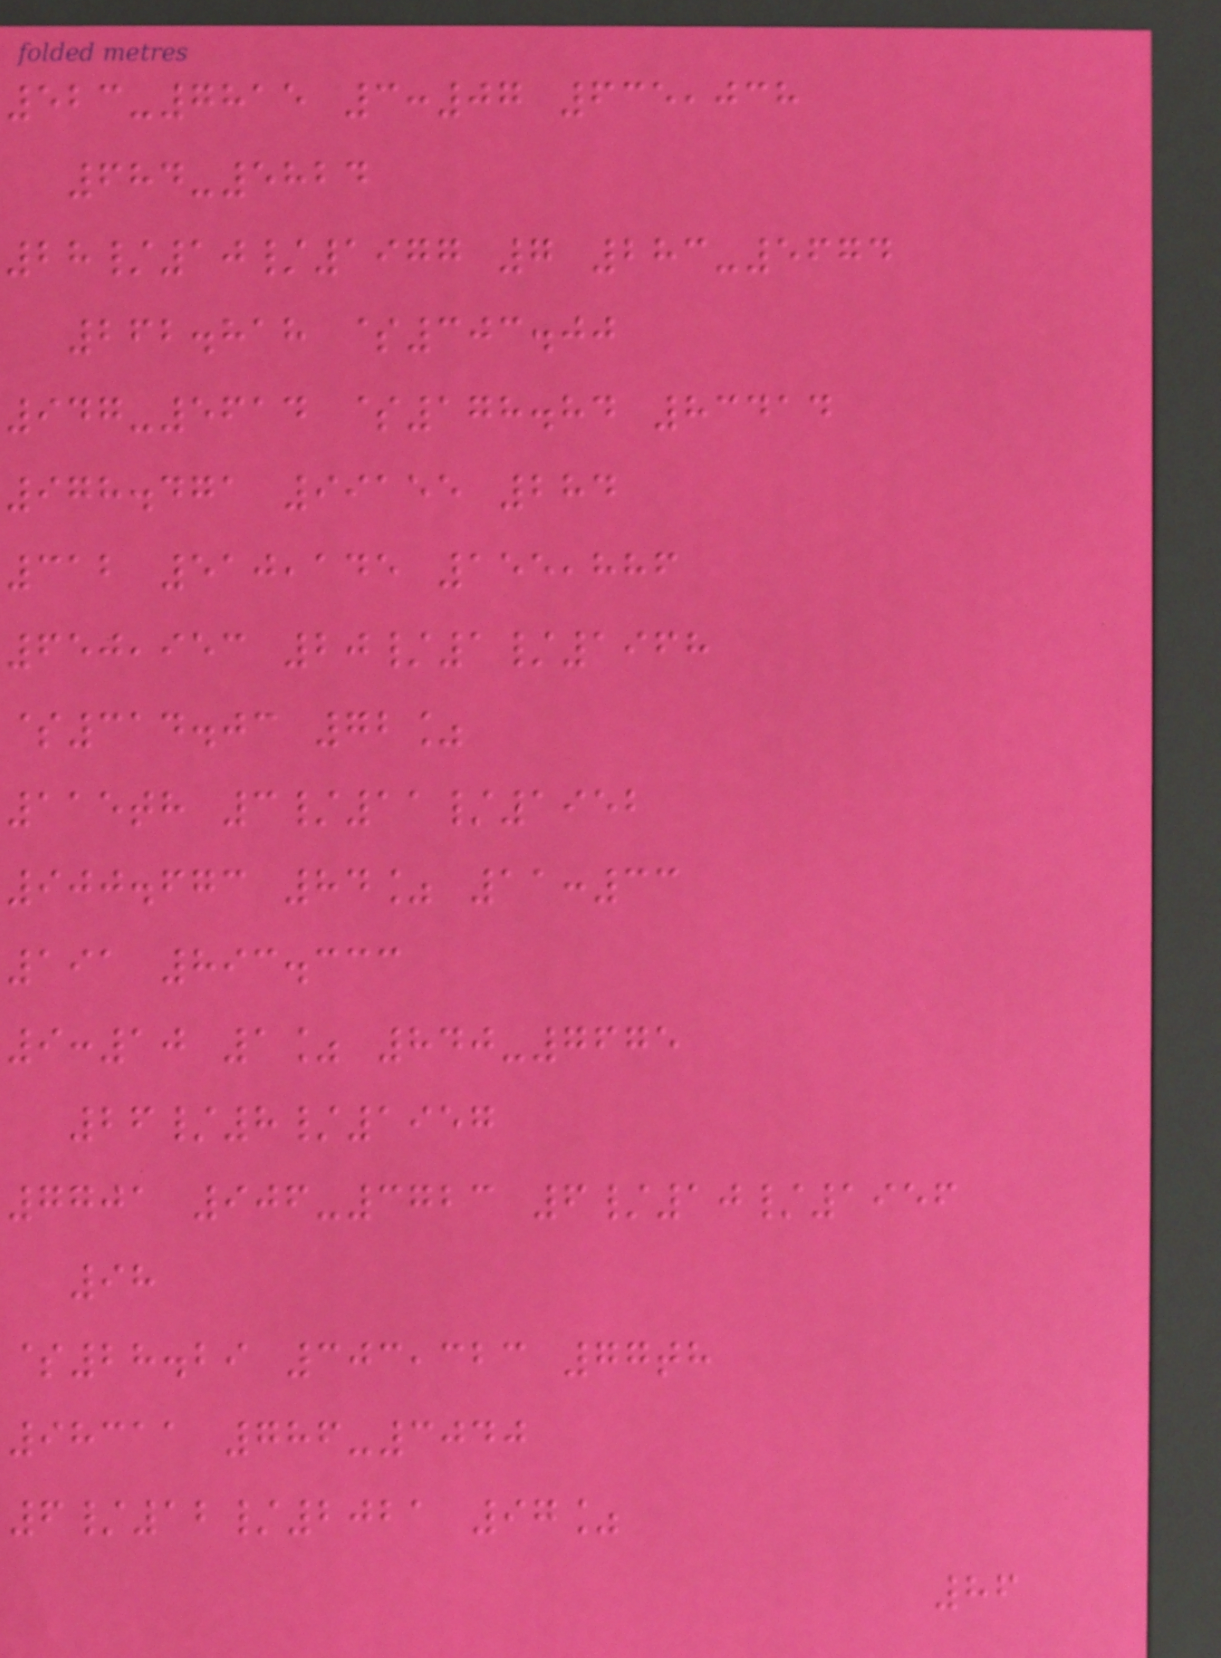523-7815 3:07 635,038
684-5824
28/10/1977 7 283-5674
262.818 $303.00
947-5614 $178.84 83414
978.471 99155 284
312 510,145 155,886
650,953 20/1/1968
$314.03 72%
115th 3/11/1952
900.673 84% 11:33
191 893.333
9:10 1% 840-7675
26/8/1957
7701 906-3723 6/10/1956
98
$28.29 303,323 77th
98311 786-3040
6/12/2021 97%
86
